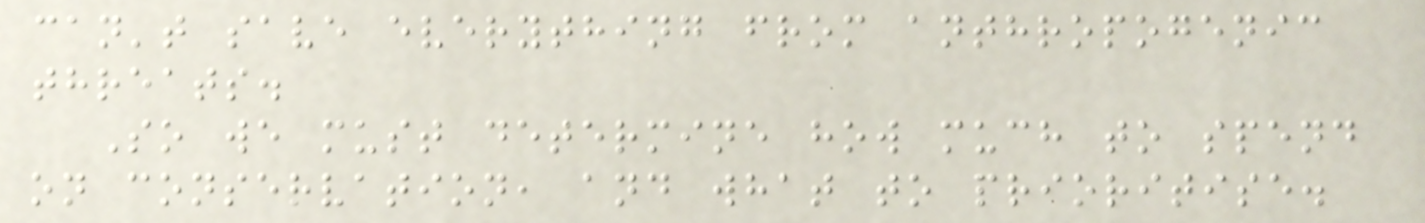can't save everything from anthropogenic
threats.
So we must determine how much to spend
on conservation, and what to prioritise.
